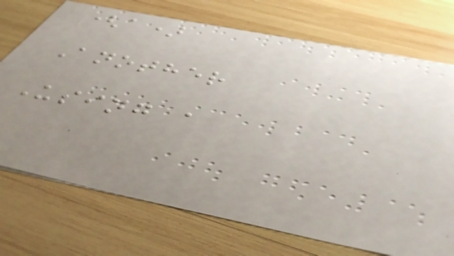(a)
Another
Using a
